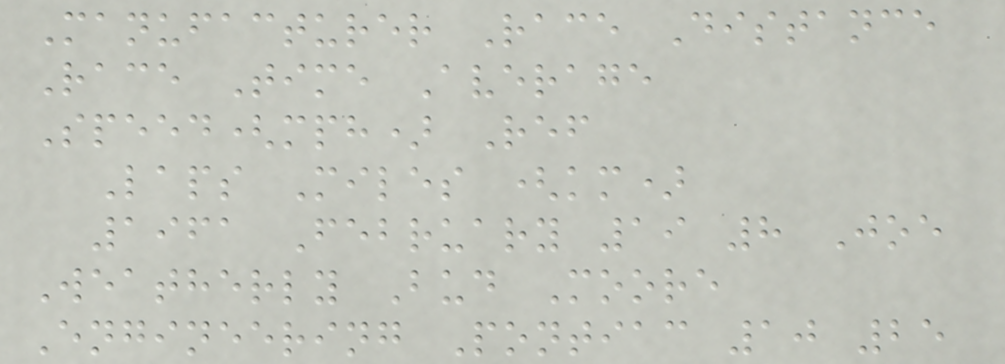Manufacturer Race Distance
Race Time Average
Speed(mph) Ref
Laps Miles (km)
1961 February 19 8 Joe
Weatherly Bud Moore
Engineering Pontiac 10 25
